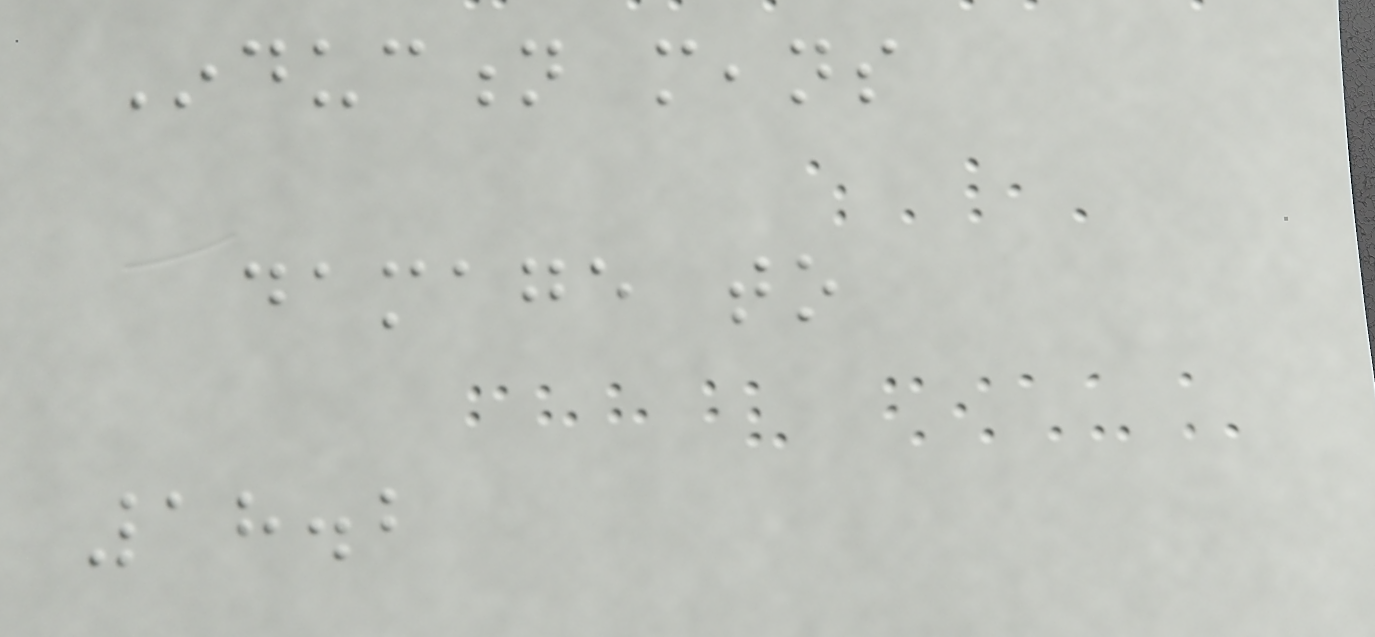Induction means
damage to
18.2
